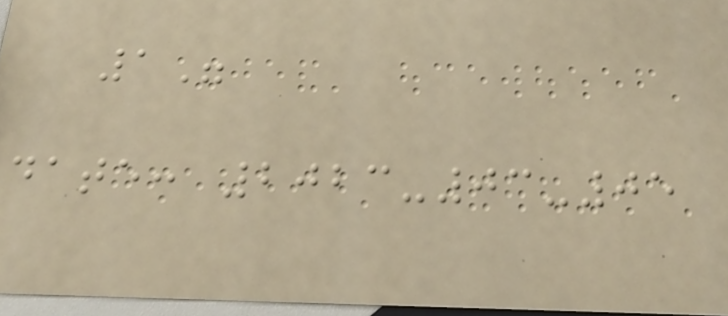1"
date: 2023-03-05
